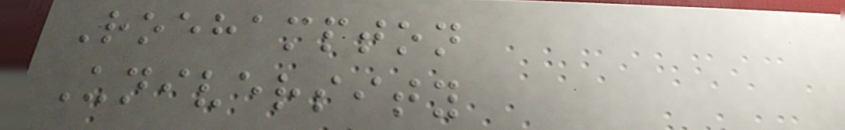Roehampton
University
